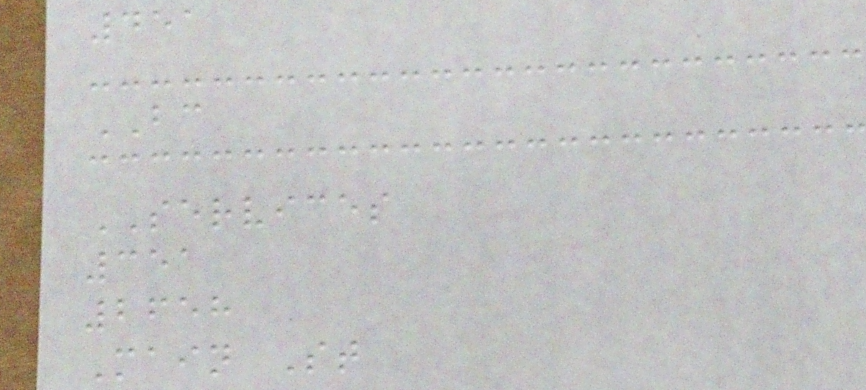451
BC
SERVICES
351
2658
Main St
